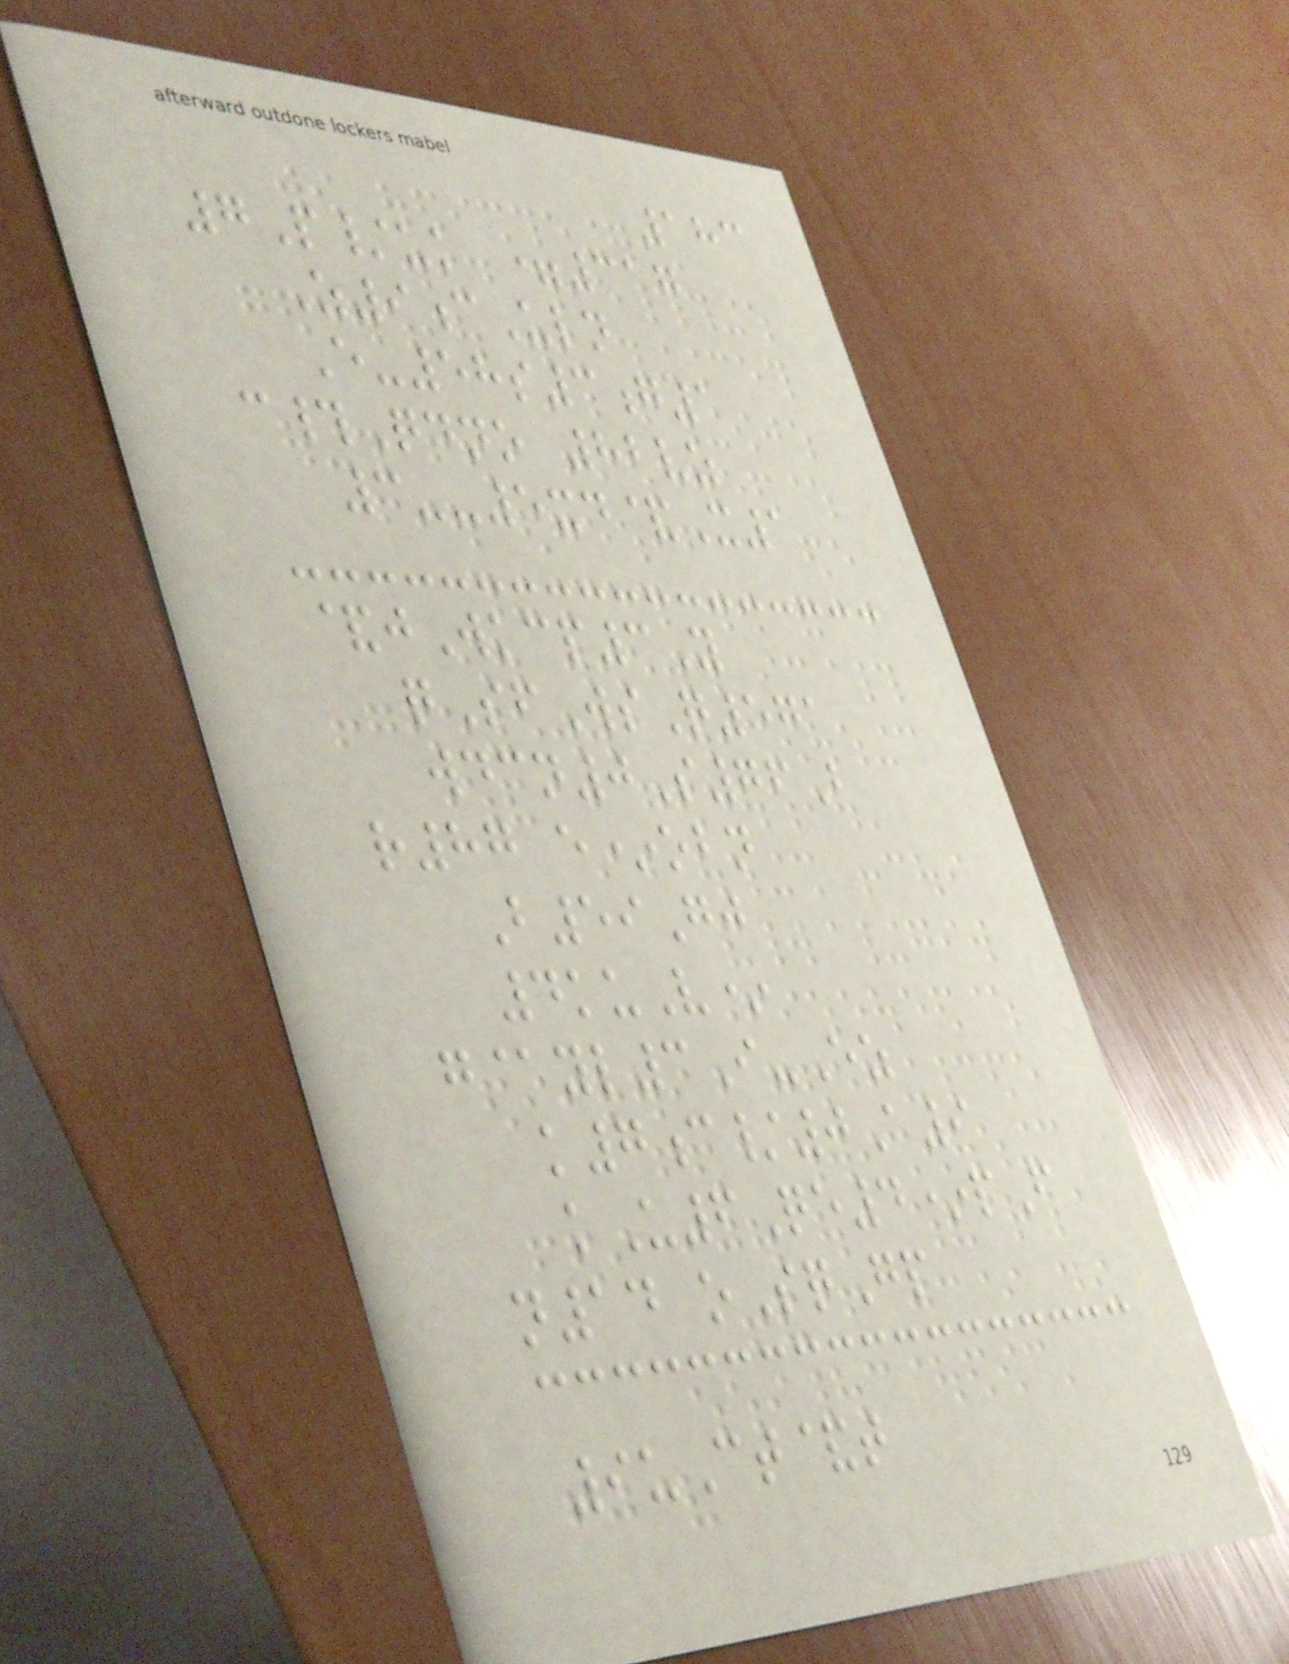183
7P/uk =317
Z9cUln
E-58s3g1
c#Qdno 82vz
3--5xd&X1
&jWkcp3Y
qSfWsQ571
wdcn0S76B
r87 e*obn
B59Gj
4kuV*
g@yl3I-Ez
k7c/0A9
kU6Qe4*pF
n14 oSqGp
9uCt&t
